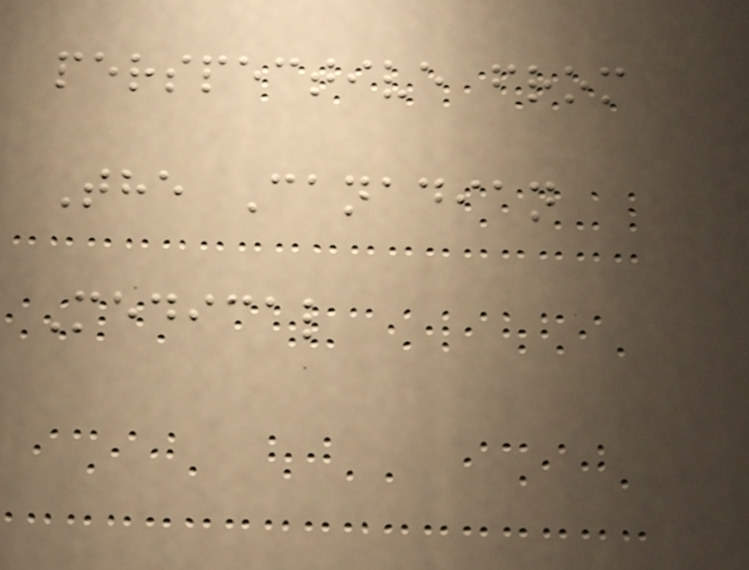perspective from
The Canadian
Medical
